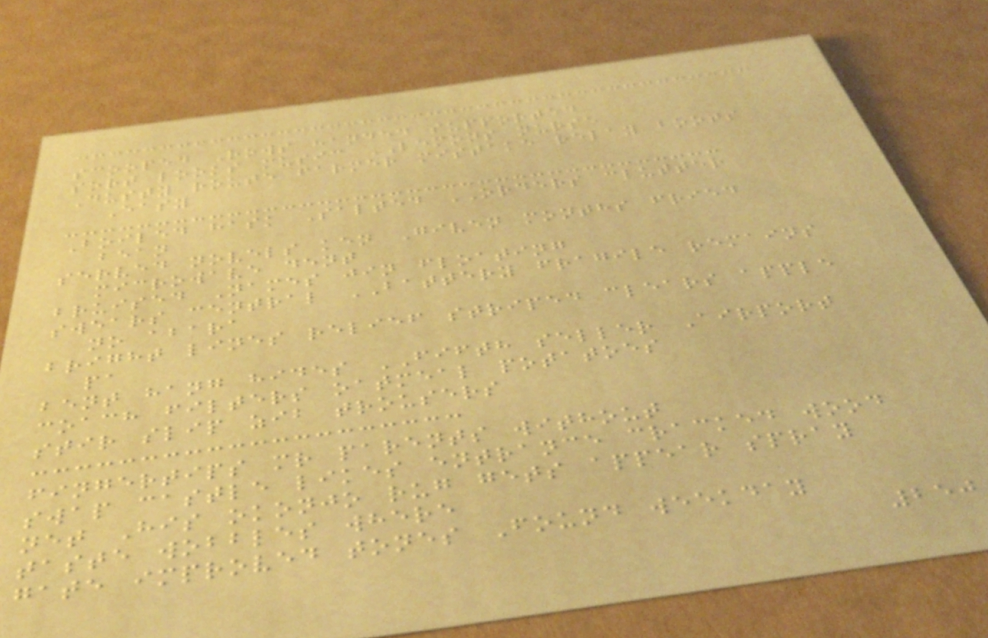scooped Rows handed supported
sort looks music LEMONS nurse
Dusty route farmer mistake relay boots
Easy
Boiled hask Salted ORDERS clutter
bean
served novels ken Given months fried
microwave dent
bruised Names jin floating
swears central BATTERY fragile remains
no abara
bright lines relief striped clears apple
pa
bent hang hides FIFTH seller Airport
coach filters oatmeal potatoes
stir slip zib trousers
fingertips mr parents without
swap castle likes entrance cracked wood
net His okonjo rug gets appear spray
taste wobbles where
gate improved tones Found weekday
250
